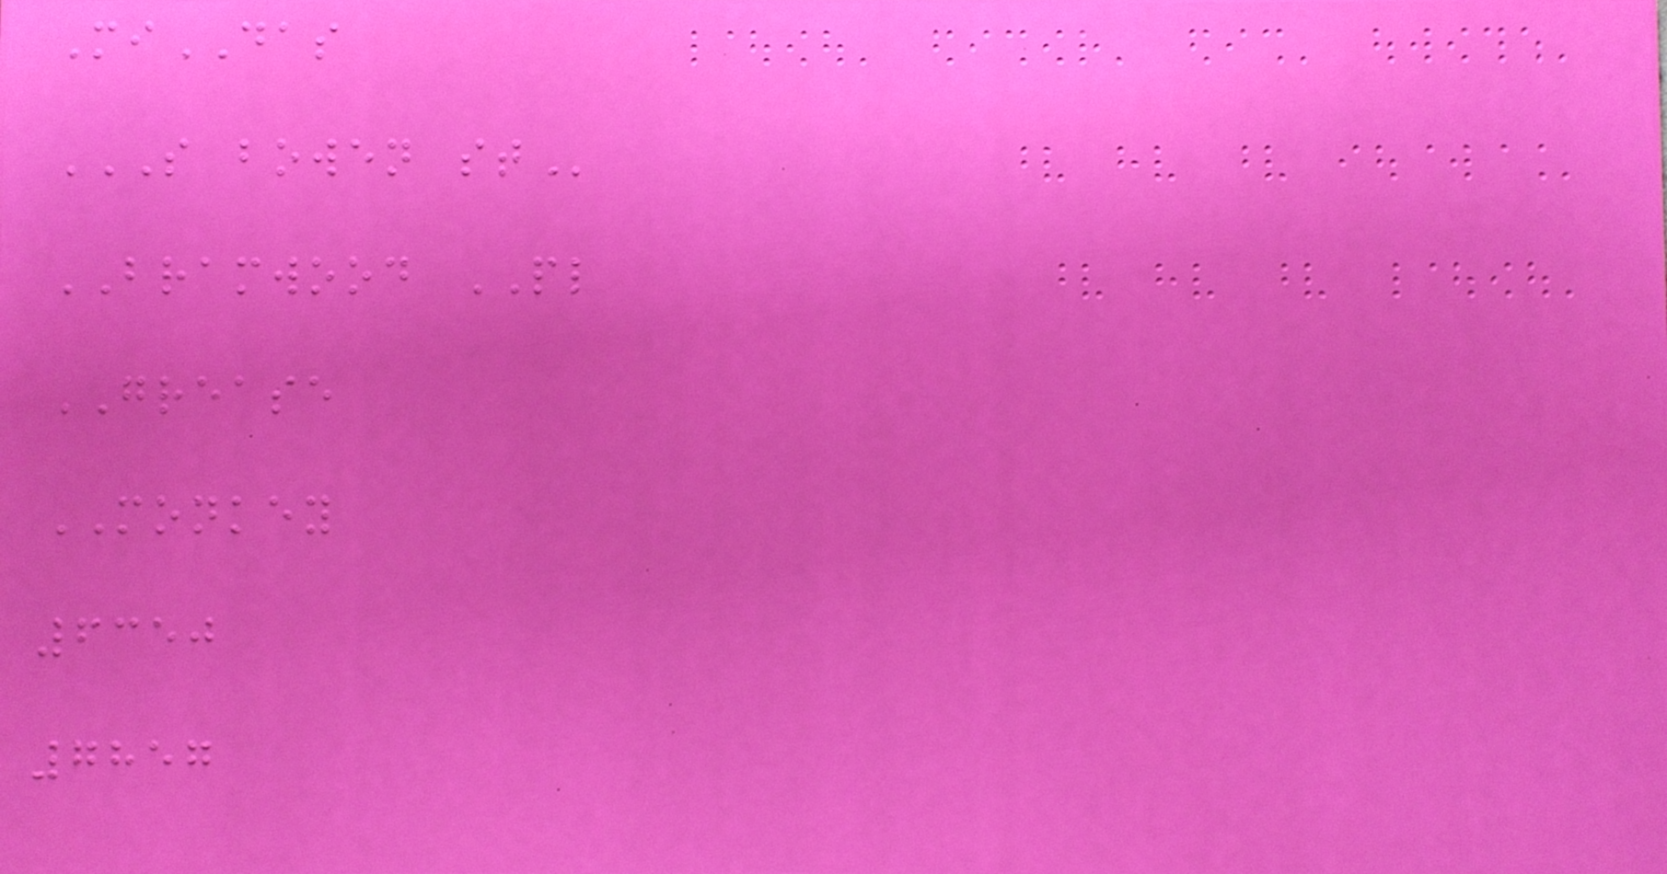MiDAS
S BOWEN ST
BRAMWOOD PL
GREASE
MONKEY
6350
7857
